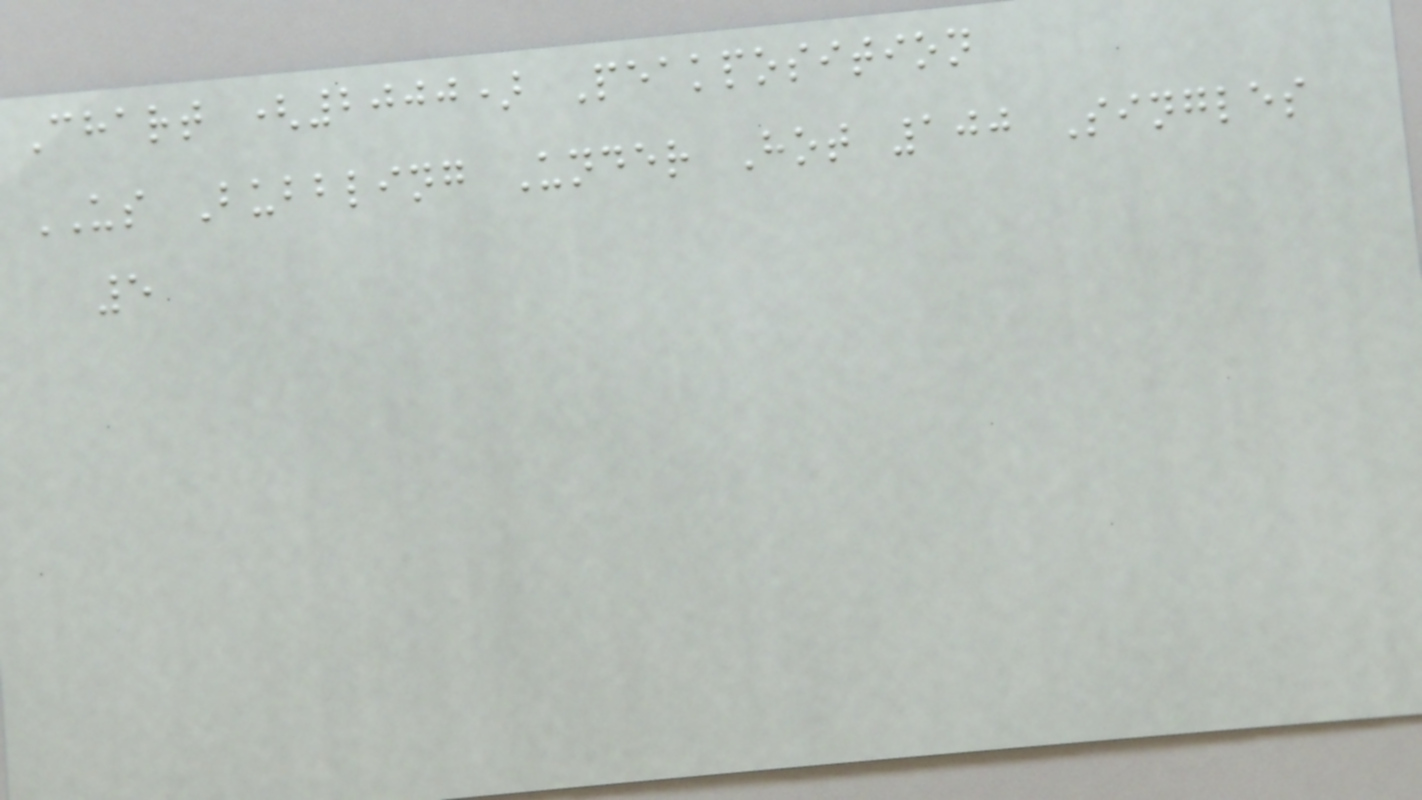Chart (2000) Peakposition
US Bubbling Under Hot 100 Singles
5
